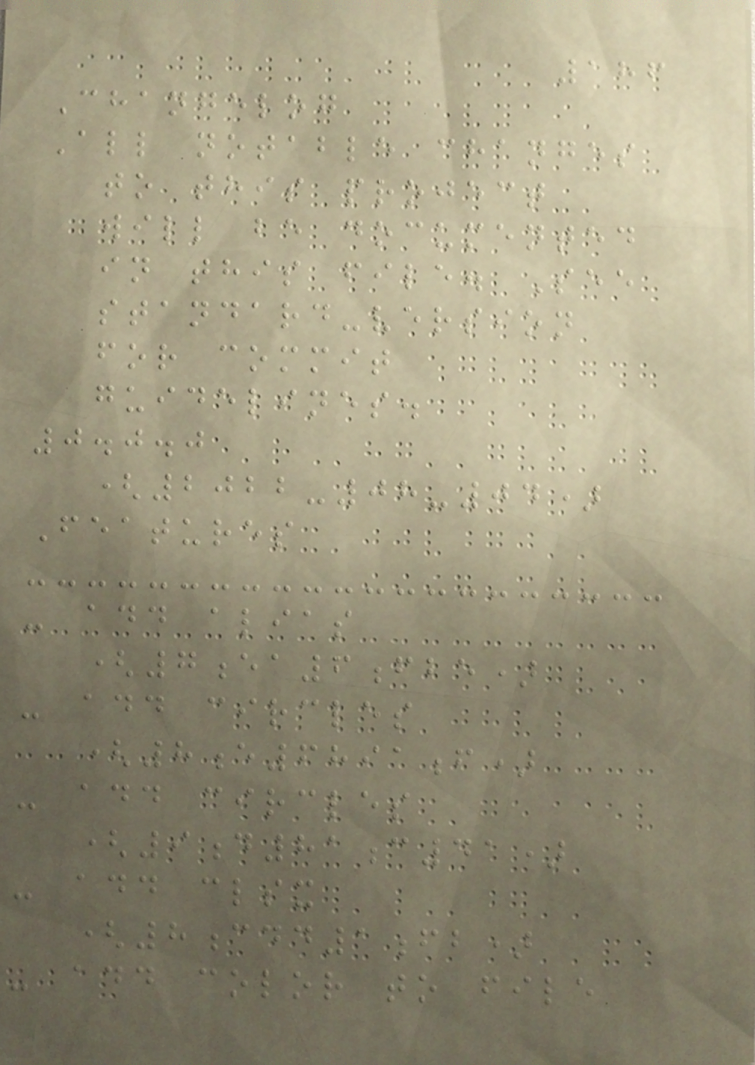186
Changelog
All notable changes
to this project
will be documented
in this file. See
standard-version
for commit
guidelines.
0.0.0
(2022-08-04)
Features
- add alias
(7ea6fbe)
- add circles
(8e6891f)
- add circles
(9d81c41)
- add clsx
(8cdd1fb)
- add color to file
